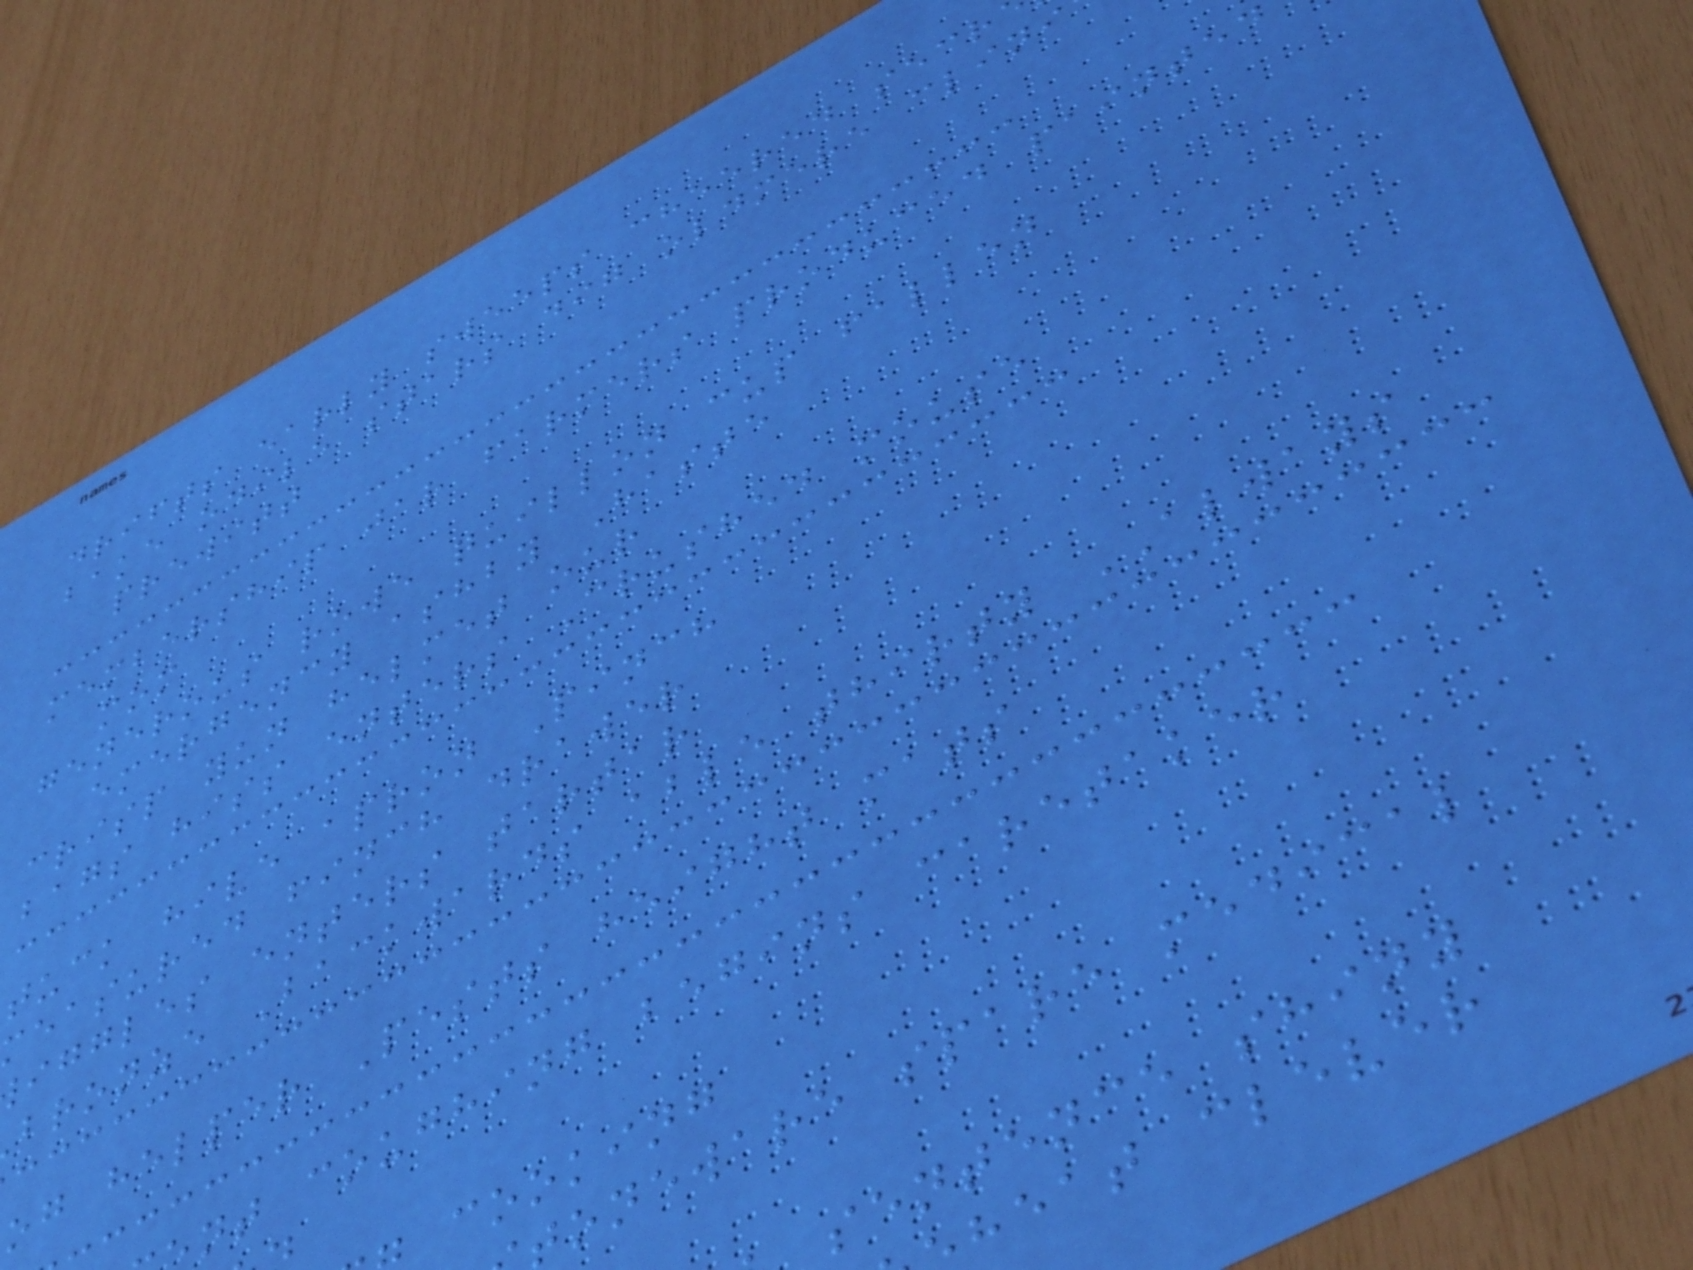drifts early sweeps cheered secr
bake odile stars dig oldmere clini
prewitt
membership jar farmers produced painted
mom
generous rowe quillon cup fallen
emergency ashby Haste
crisp yun helmet our
bags hiss enters Crushed mouse
tuck hive apron Pinch
easured finch drawer
iggles enters tartar
bronze Backwards able thirty ALWAYS
og helper Pests height mats
nt coughing begins caretaker
cooking
toneware spare medical
sentence shiny
heat clever
